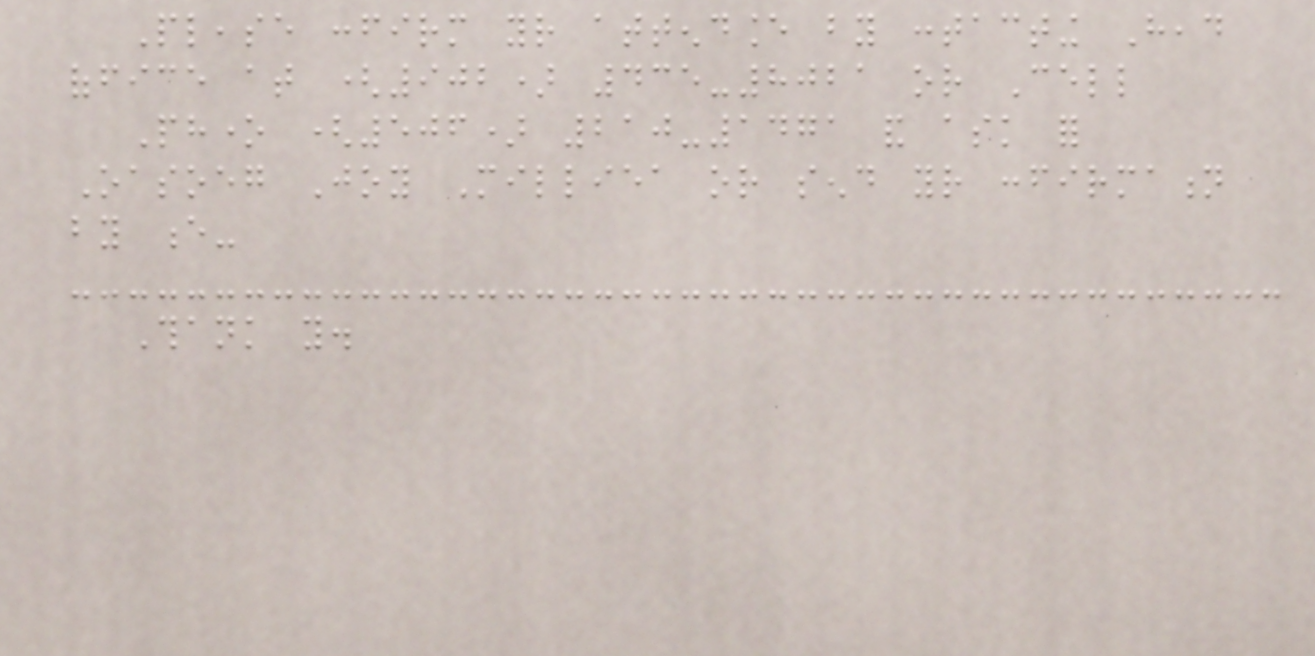Please confirm your attendance by contacting Head
office at (902) 435-8021 or Cell
Phone (506) 210-1471 and ask for
Oasoeg Joy Milliea or send your confirmation
by e-
Thank you.
